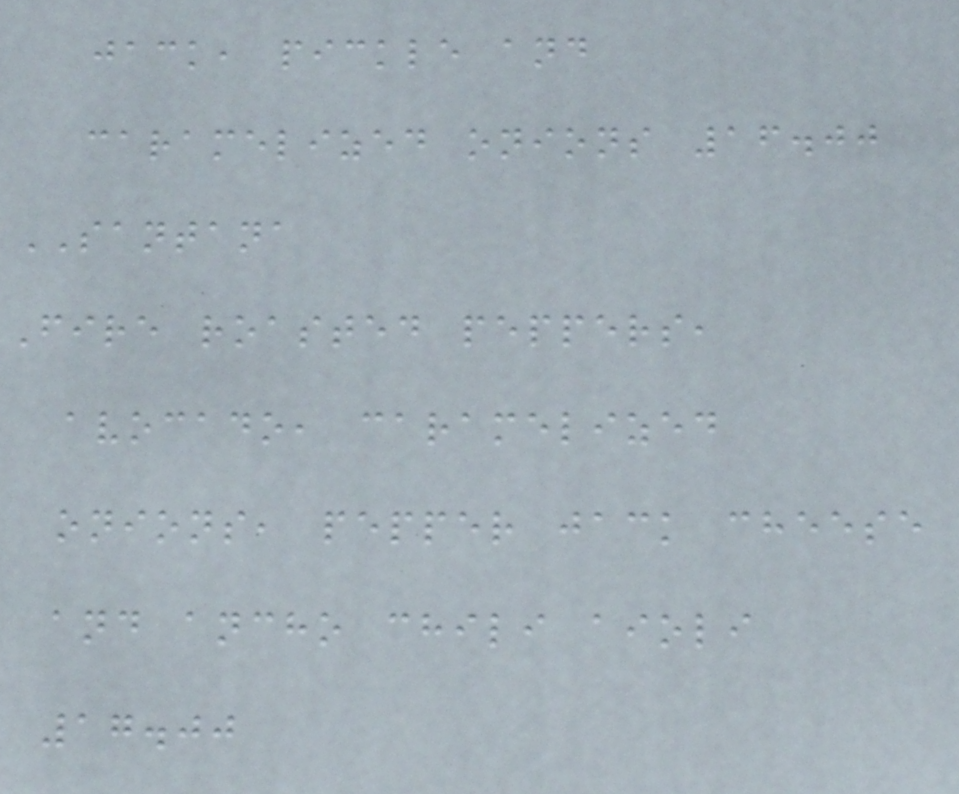jack, pickle and
caramelized onions 16.00
SANTANA
Fire roasted peppers,
avocado, caramelized
onions, pepper jack cheese
and ancho chili aioli
17.00
